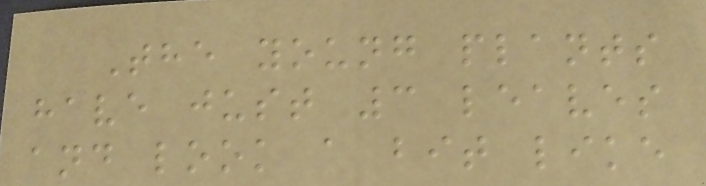The young plants
have just 3 leaves
and look a bit like
